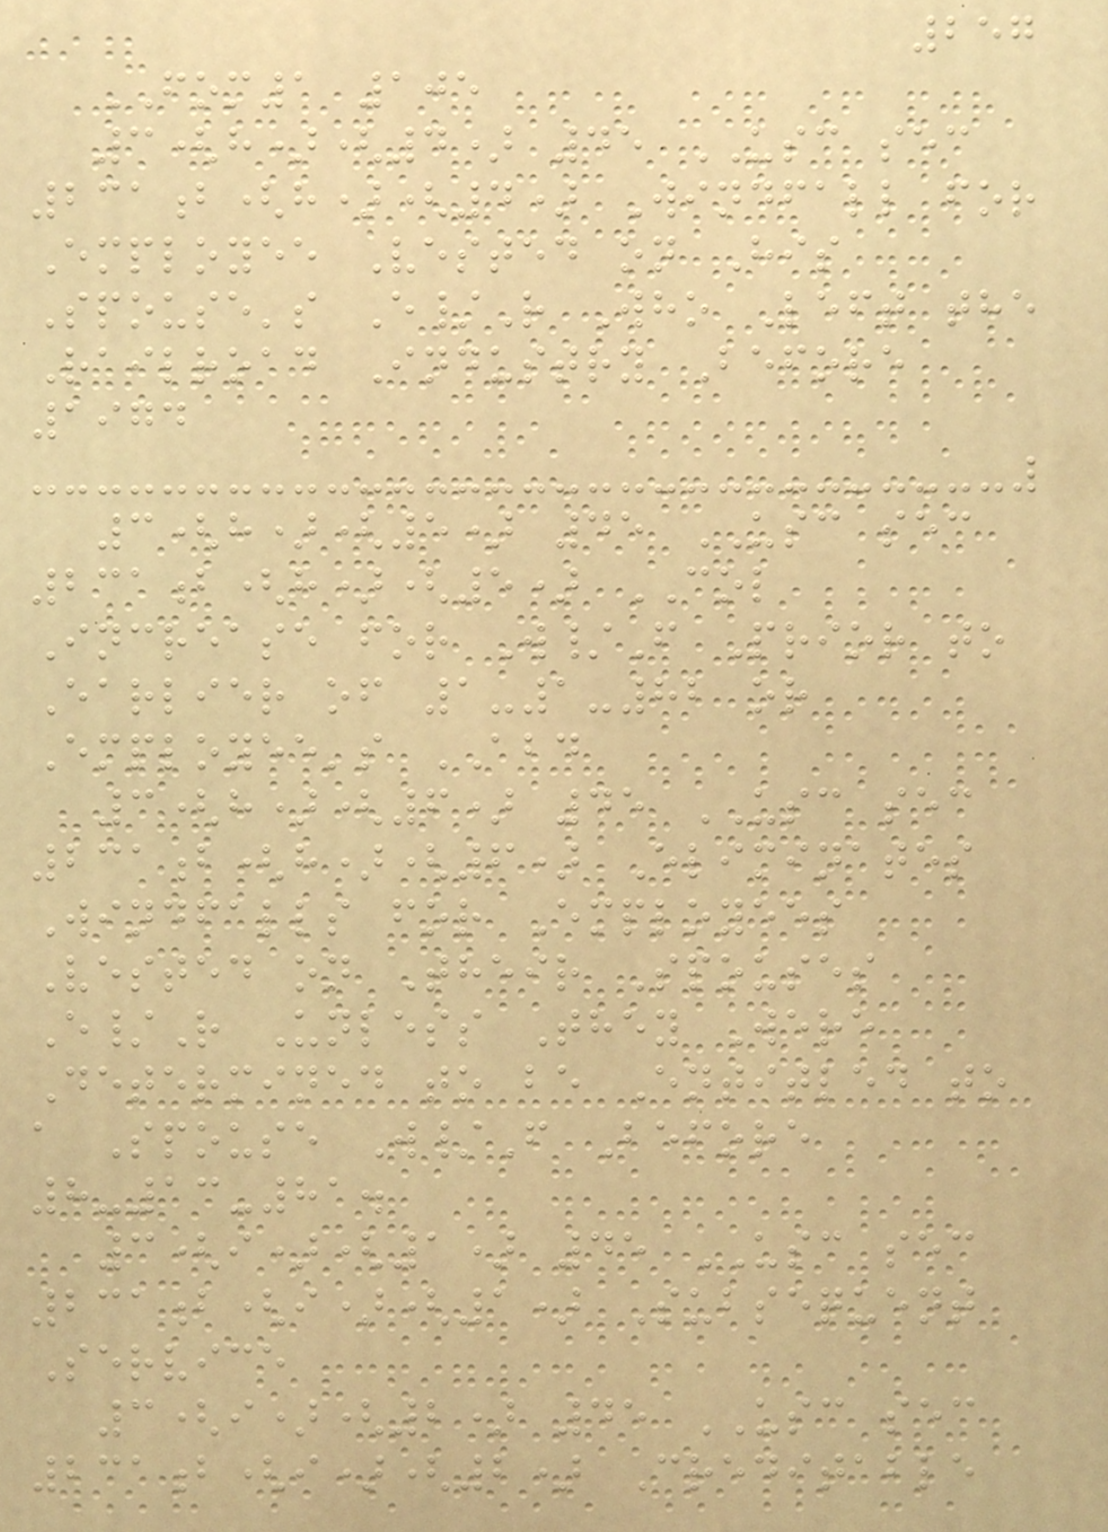257
FOM1 105
3(h)(4) 45 USC sec
231b(h)(4) Windfall for
Employee Vested on His
Spouse's E/R Who Left the
Railroad Industry Before
1974
3(h)(5) 45 USC sec
231b(h)(5) COL
Increase for W/F Prior to
Earlier of 1-1-82 or
Employee's ABD
3(h)(6) 45 USC sec
231b(h)(6) Eliminates
Windfalls for Employees
Vested on Their Spouses
E/R Unless They Were
Determined to be Entitled to
a Spouse W/F Before
8-13-81.
3(i)(1) 45 USC sec
231b(i)(1) Subsequent
Service
3(i)(2) 45 USC sec
231b(i)(2) Creditable
